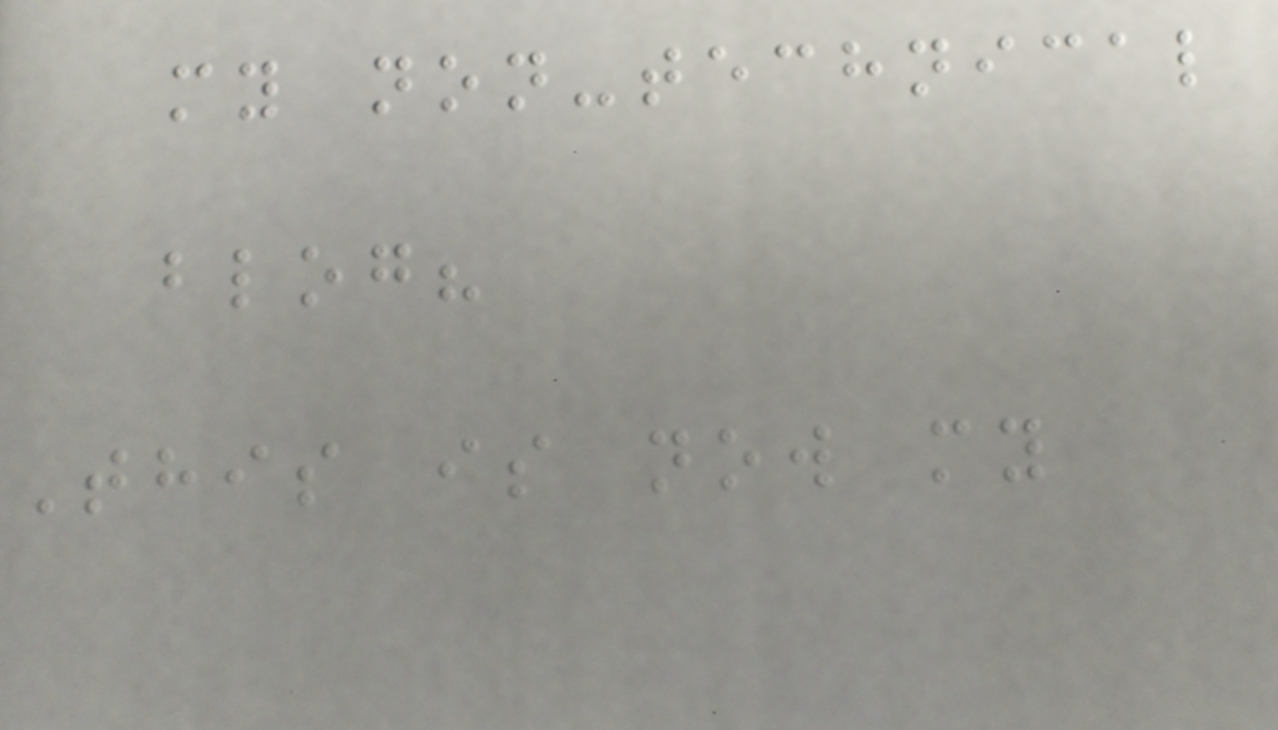my non-technical
blog?
This is now my
